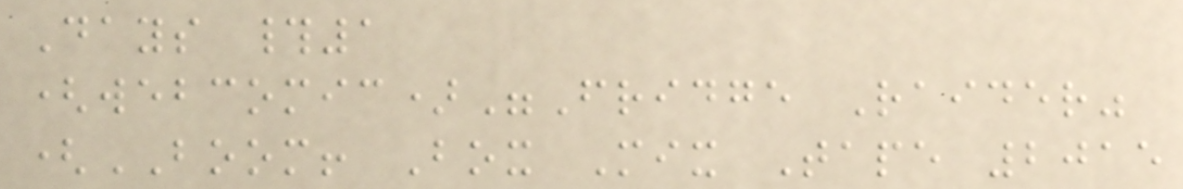Days #1
(webcomic)"Fridge Raider"
(BOOM! Box Mix Tape 2015
